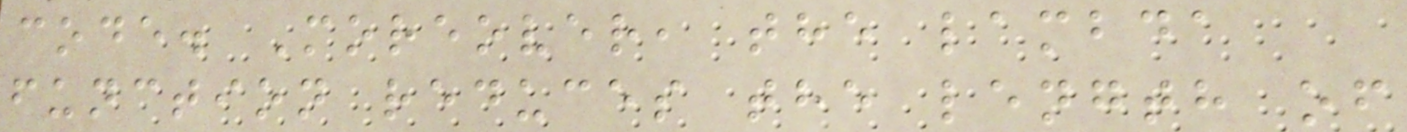code. Moreover, the lambda
function reduces the length of
